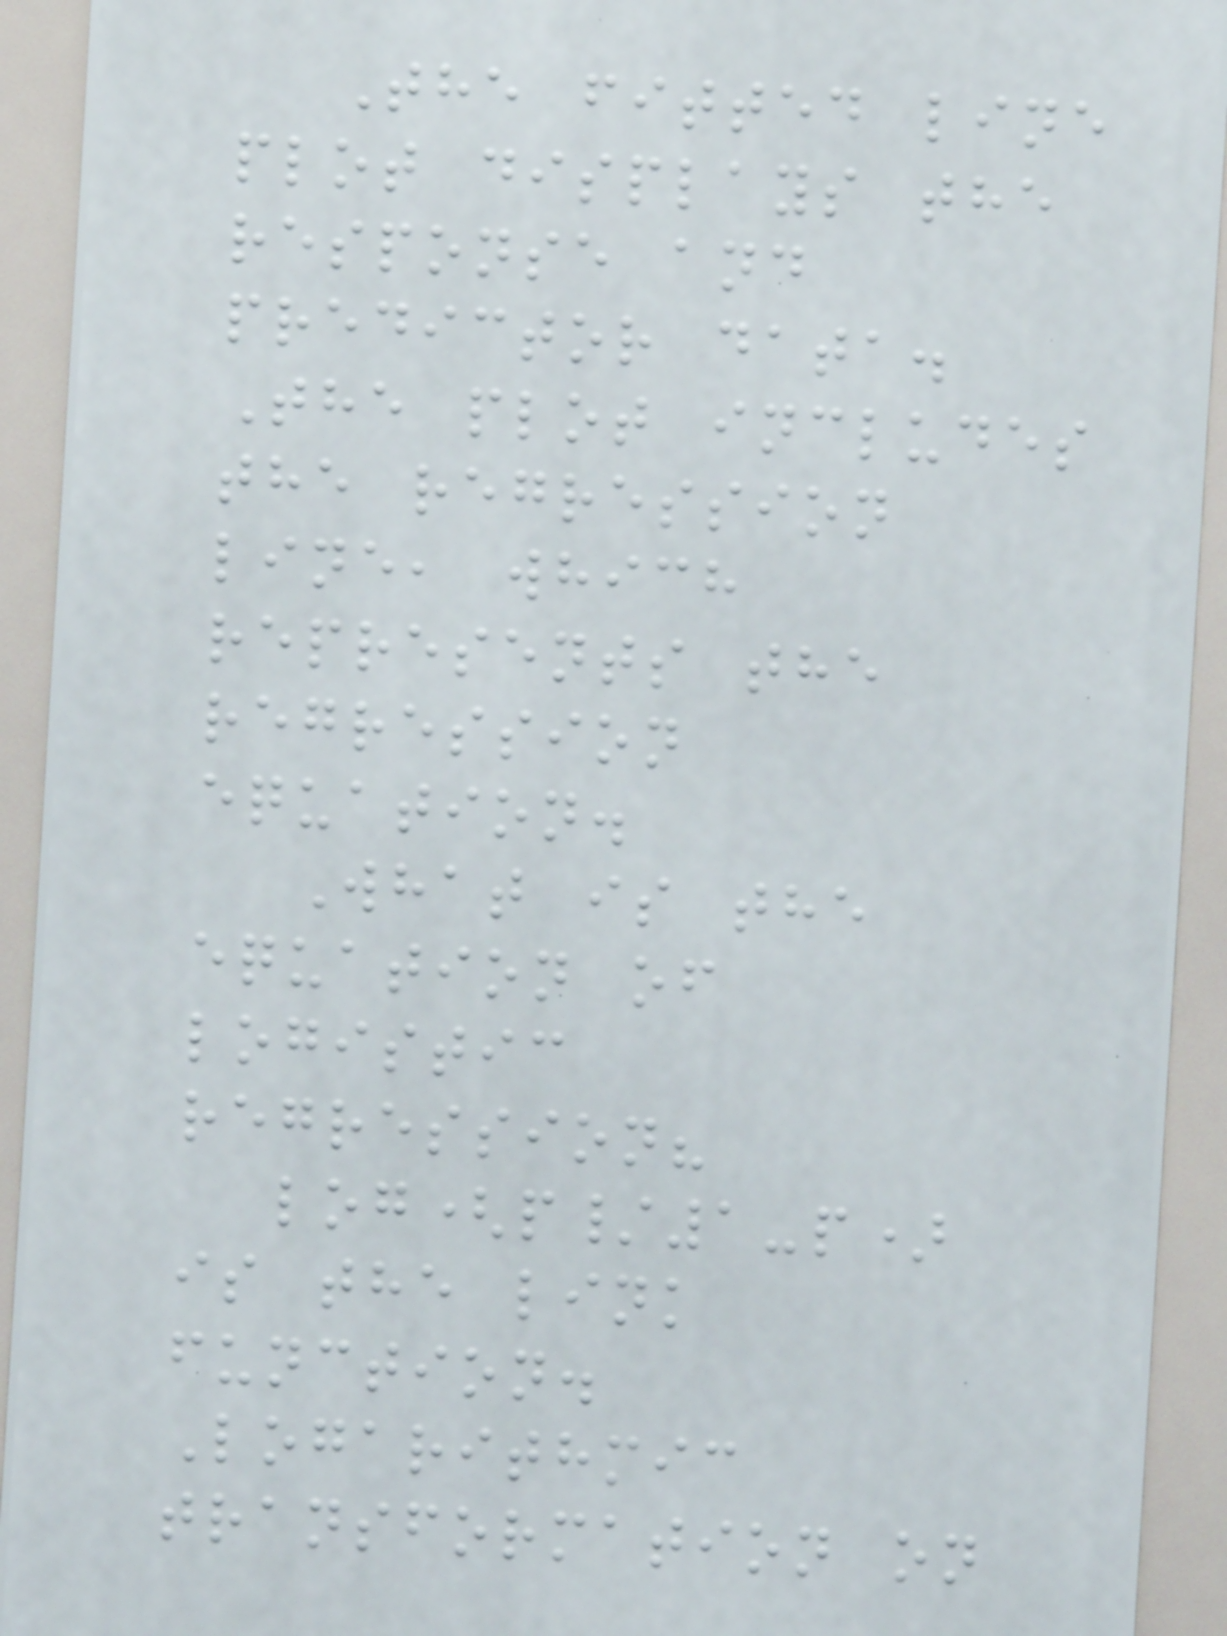The fitted line
plot displays the
response and
predictor data.
The plot includes
the regression
line, which
represents the
regression
equation.
What is the
equation of
logistic
regression?
log(p/1-p)
is the link
function.
Logarithmic
transformation on
